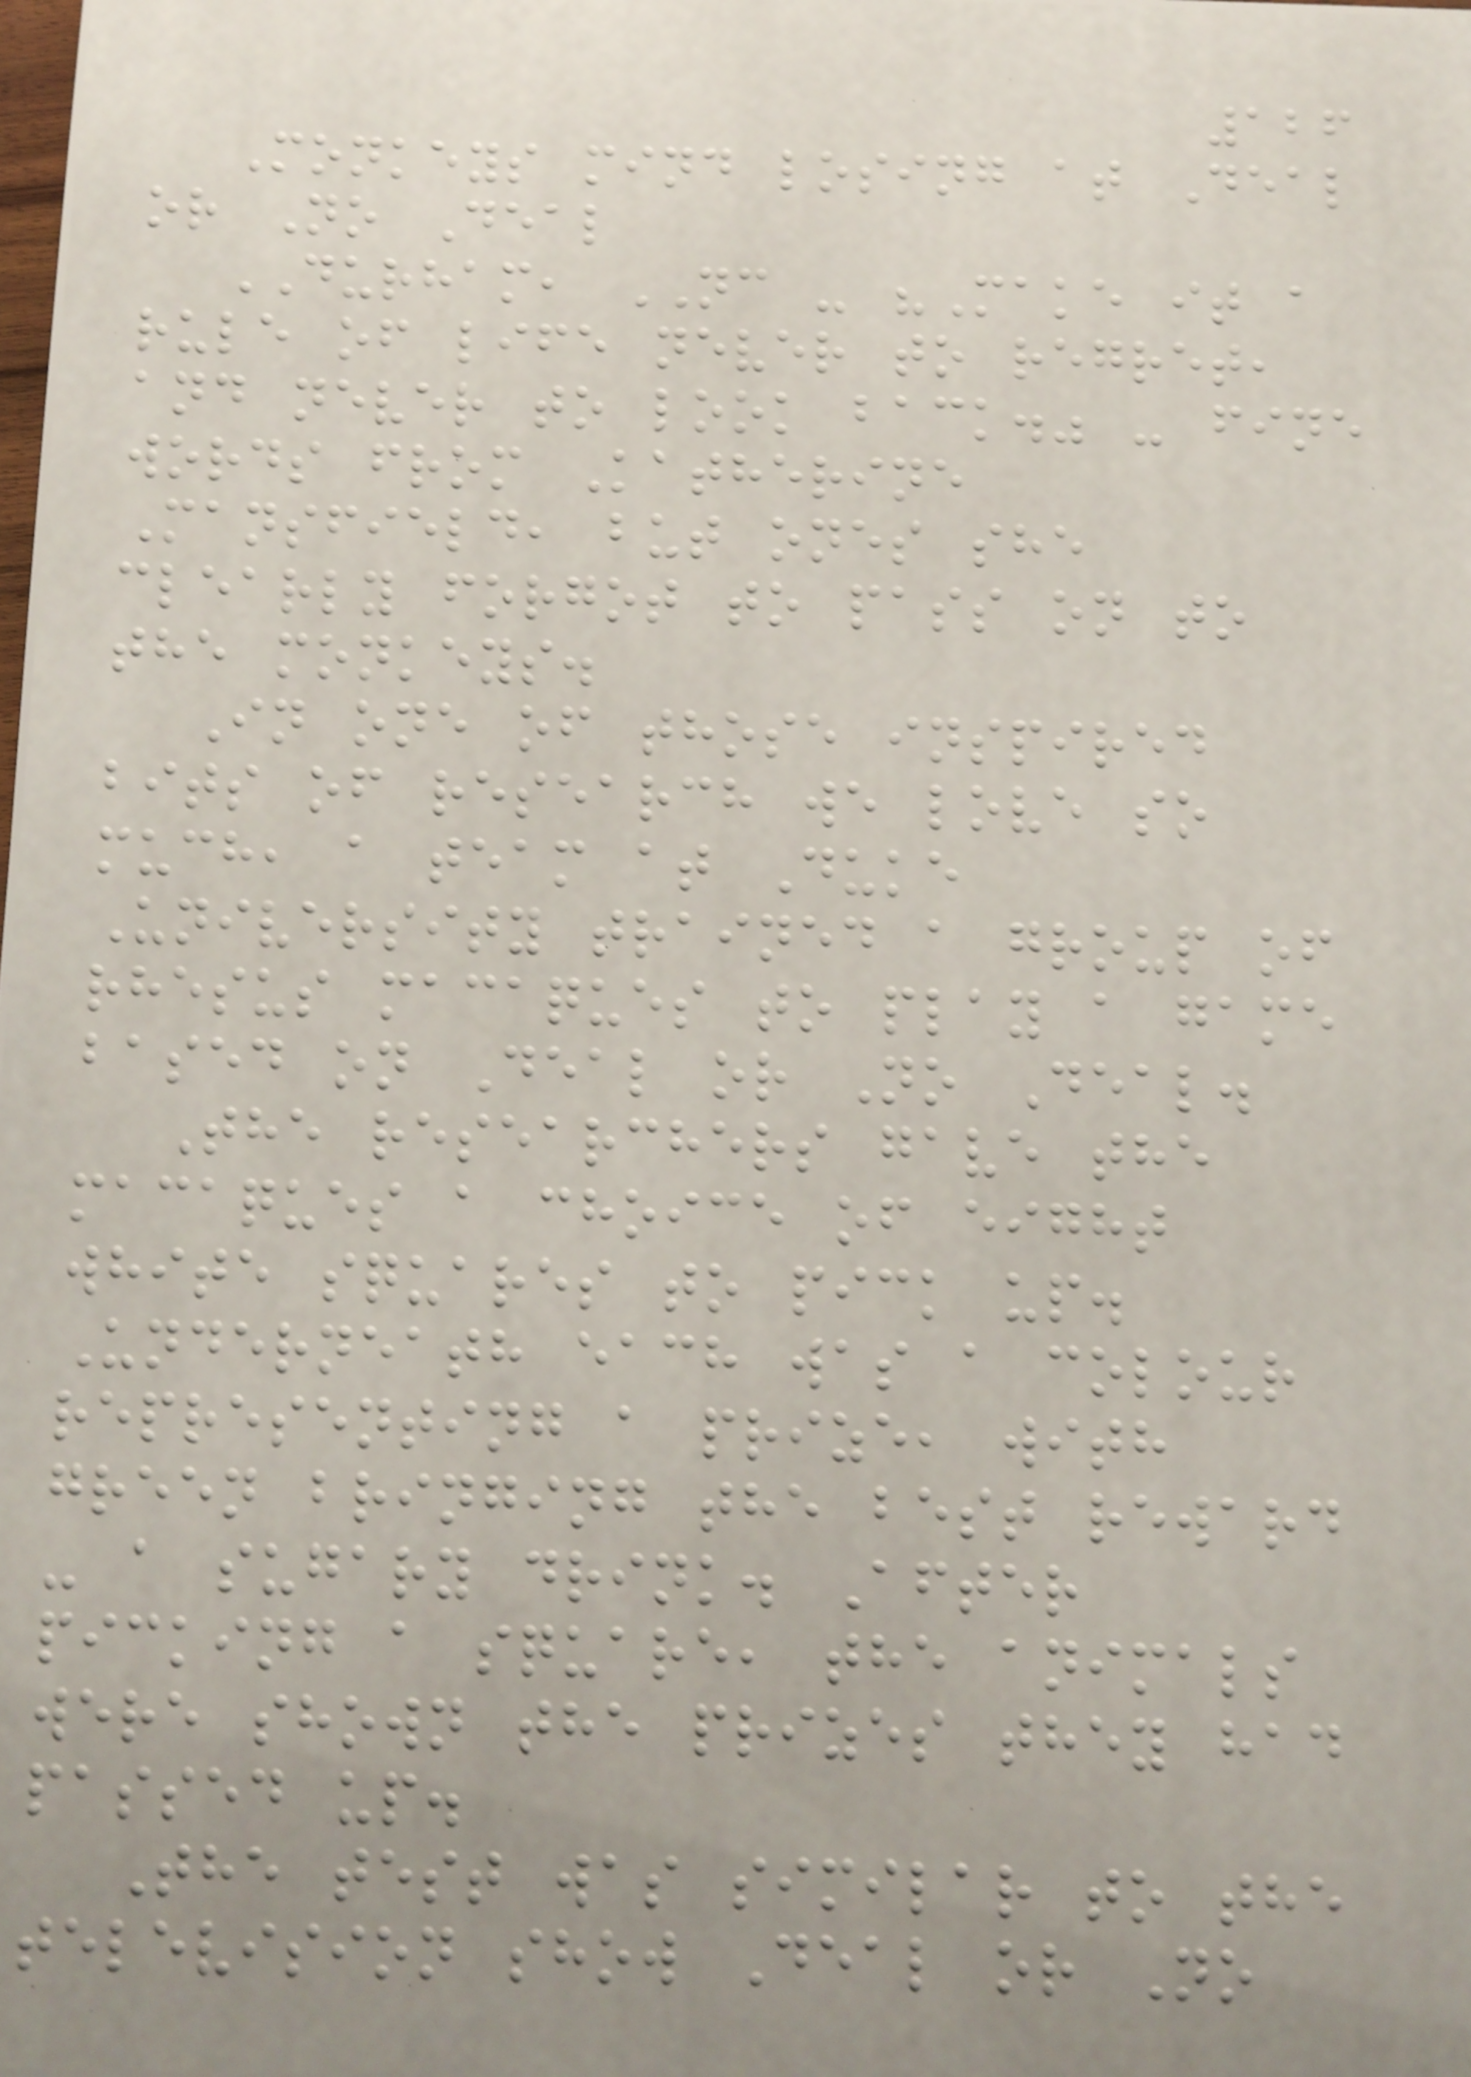126
Monkeys mind losing at Deal
or No Deal
DURHAM, NC - "Make it a
rule of life never to regret,
and never to look back." - fine
words from Katherine
Mansfield, but ones she
clearly forgot to pass on to
the monkeys.
In one of those inspired
bits of research we love so
much, a team at Duke
University trained a group of
rhesus macaques to play a game
based on Deal or No Deal.
The researchers gave the
macaques a choice of eight
white squares to pick up.
Underneath each was a colour
representing a prize, with
green bringing the best reward
- a sugary drink. After
picking a square, the animals
were shown the prizes they had
passed up.
The test was similar to the
television show Deal or No
